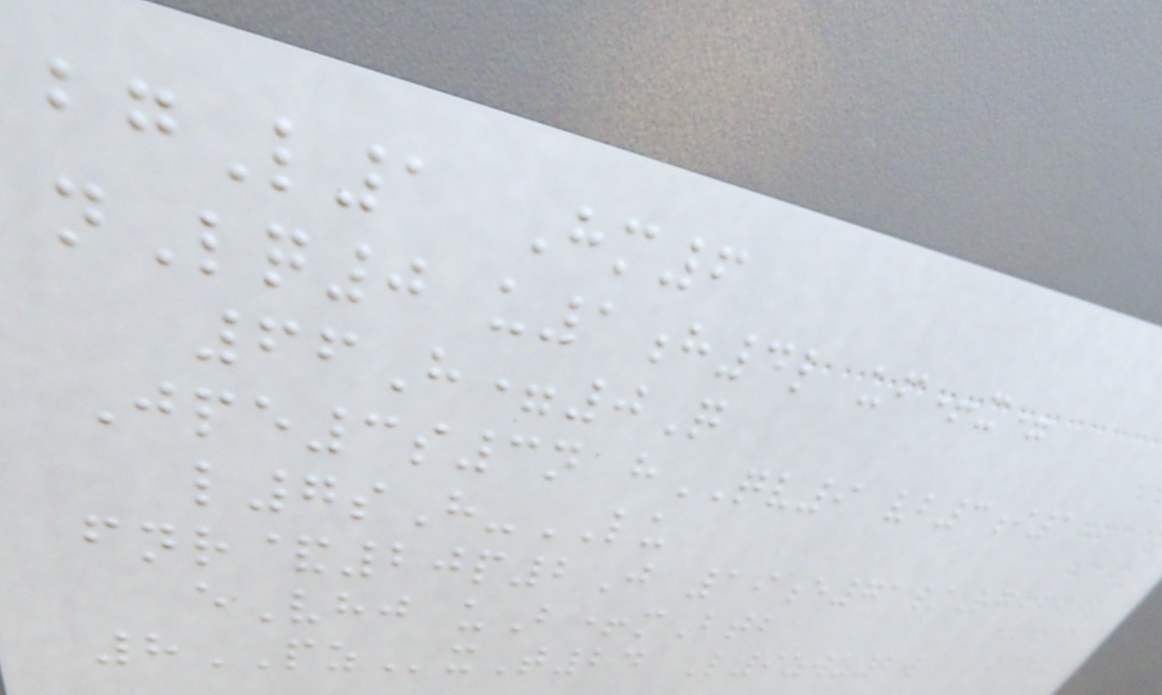bgL1 Hm6
nLq0 u1h4l uf+x=
66H=0Q
Jpe3s3n hQV9 vb3i1
l7sH-LU
fnr&20p2J 19e71/Rg
eVhj uB+mBtb
8PZxT24 L9zwz2w
